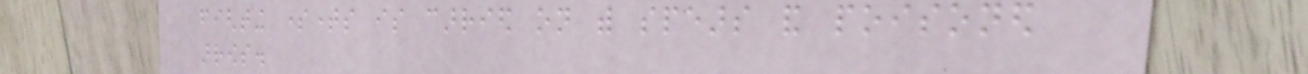fighting sometimes is carried on with spears and poisoned
arrows.
